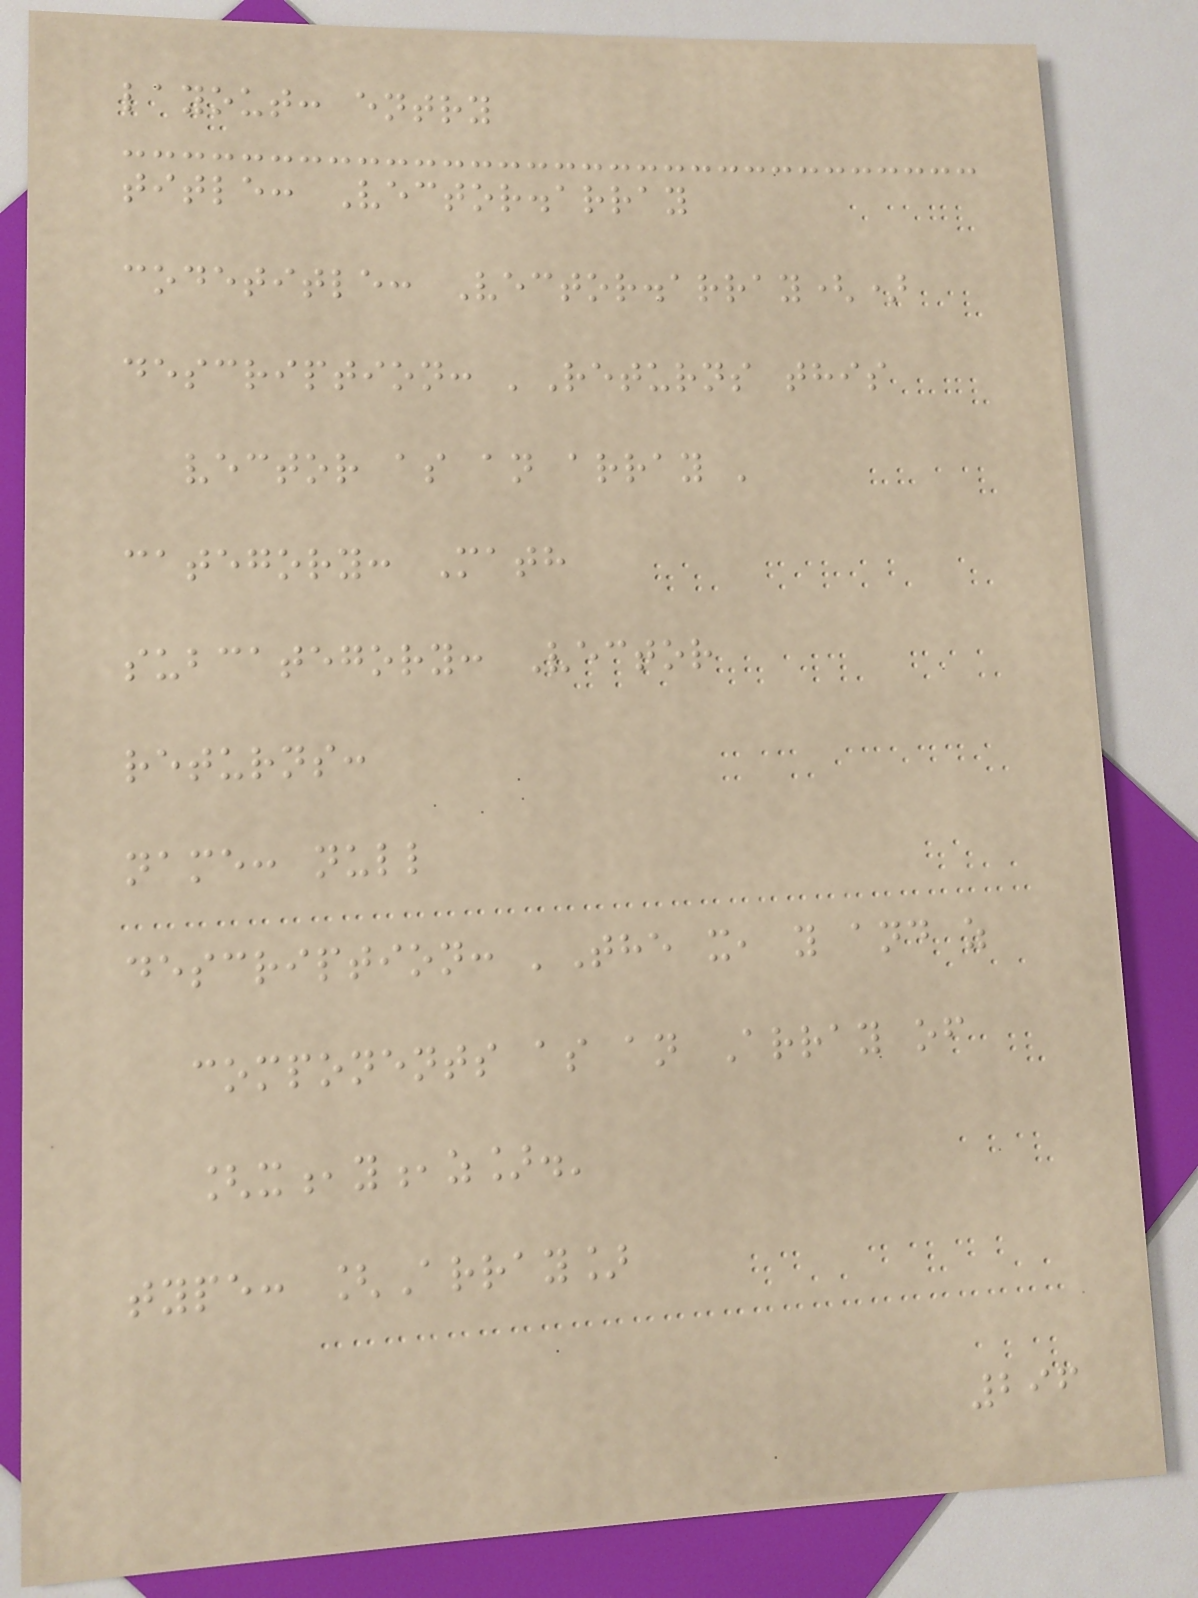layout: entry
title: Vector.array
codetitle: Vector.array()
description: 'Returns this
vector as an array '
category: Math
subcategory: Vector
returns:
name: null
description: 'The x, y and z
components as an Array of
[x,y,z].'
type: [Array]
296
